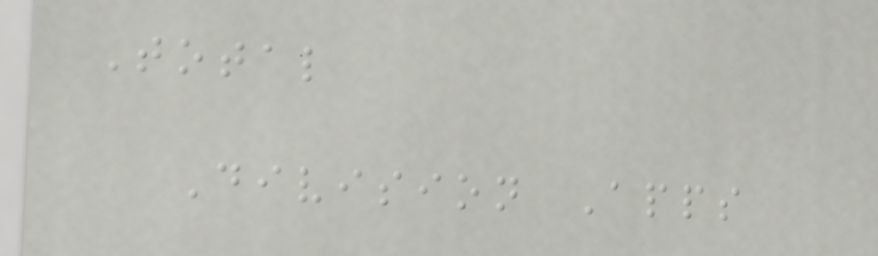Total
Division Apps
